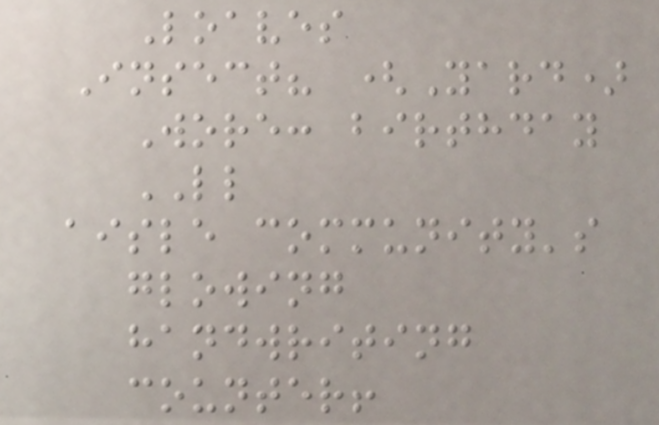Loaves
Insect? (Yard)
Wore: birthday
LL
aisle community's
glowing
handwriting
counter!
